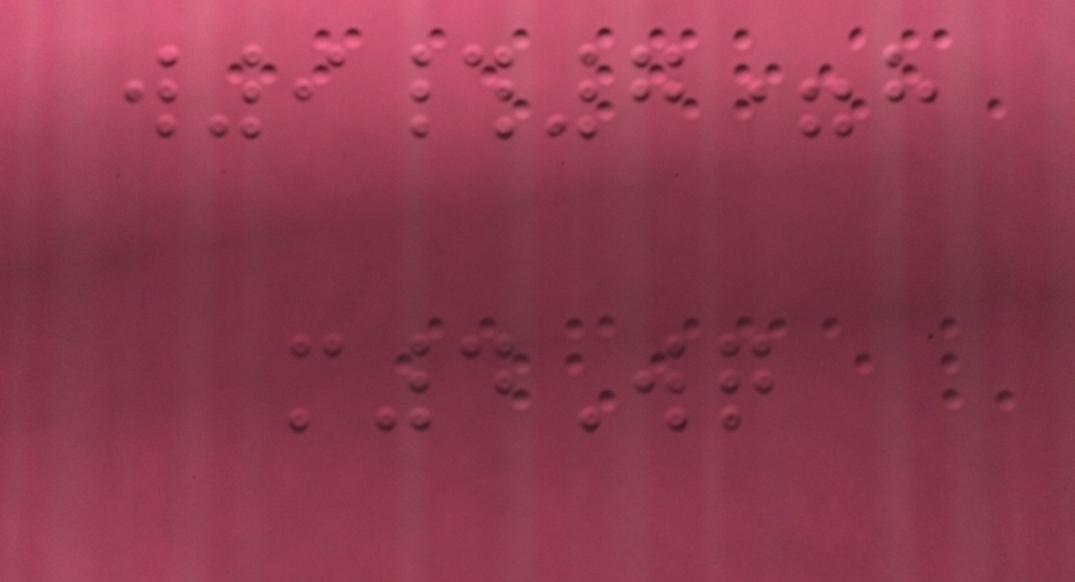w9#7=h
m4Wq
